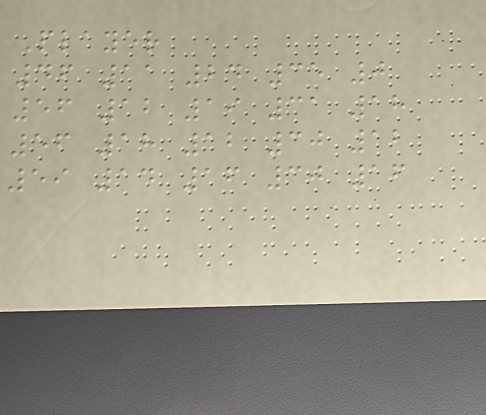Player
46 11 24 35 0
56 12 19 31 18
56 18 12 30 12
59 14 16 30 16
